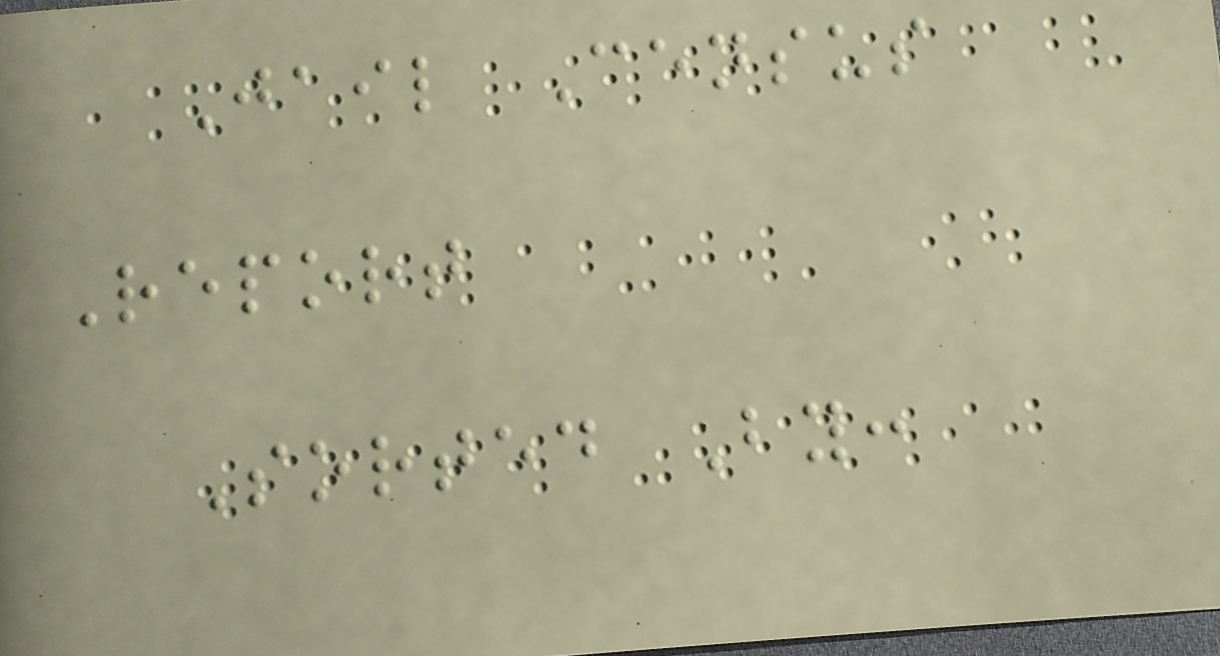Jail Census
Report
Sorted By:
